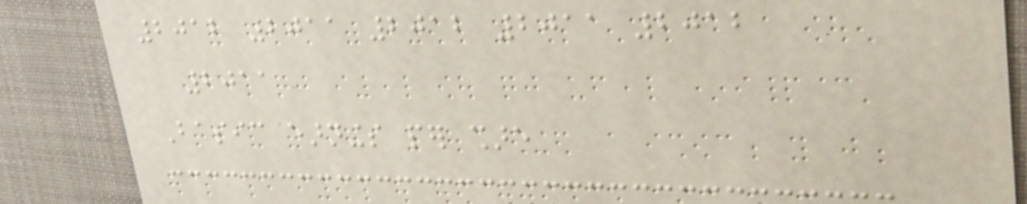2012 2011 2012 2011 2012
2011
Basic earnings per share
